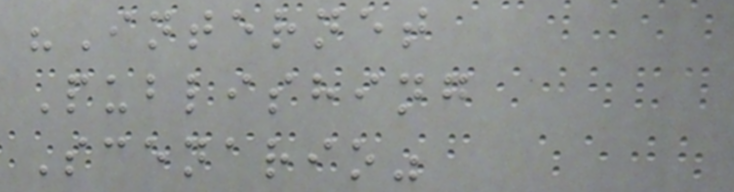"Internet
Publishing
Scenario"
